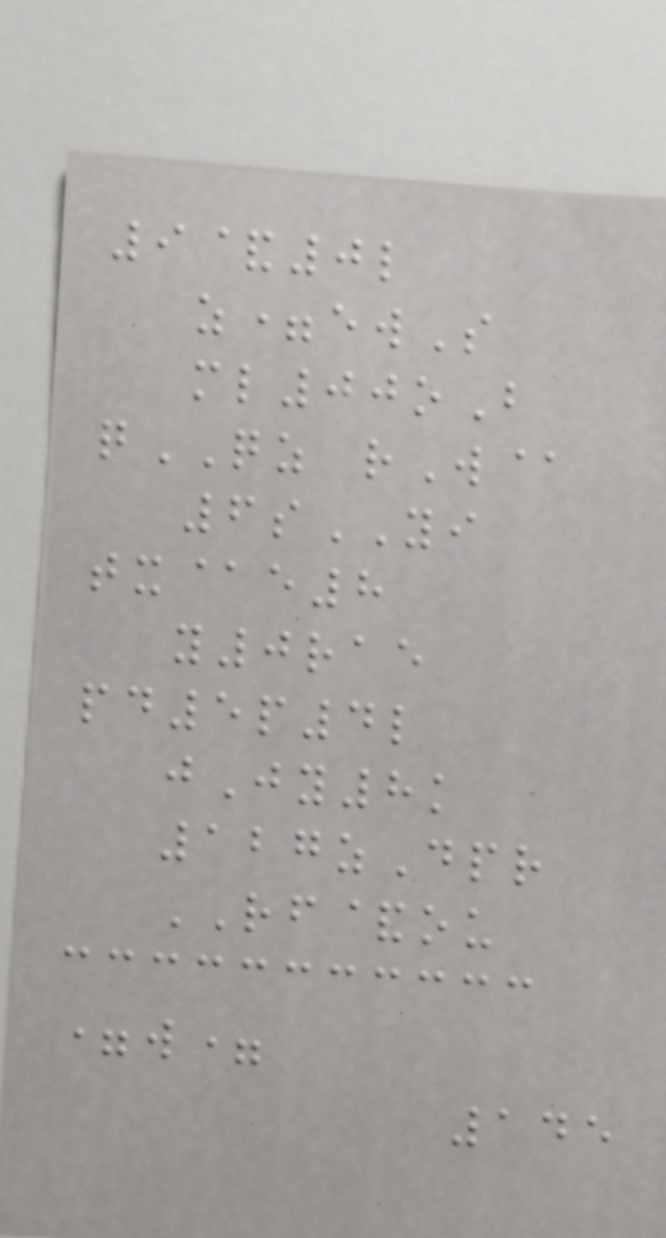9&0l
z=ewS
ml00oB
qQZ rW@
6sYI
tx@e8
y0rae
pd5p4l
jJy8k
127zDpr
RF&ou
=w=
145
